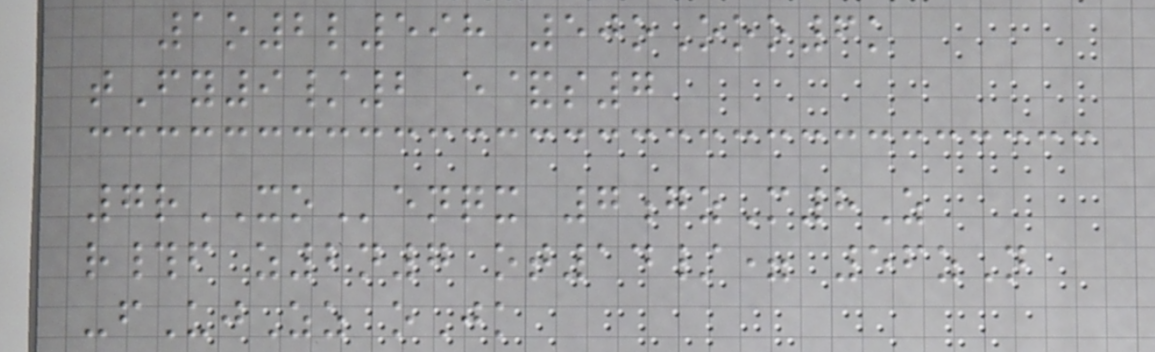1o2l598 50oOoo6k
tFy9/2 e&s7
7rXOenqx 7gzM8Z
r#f z2n7 ot14/= 56zN
-fUjZz oJk
